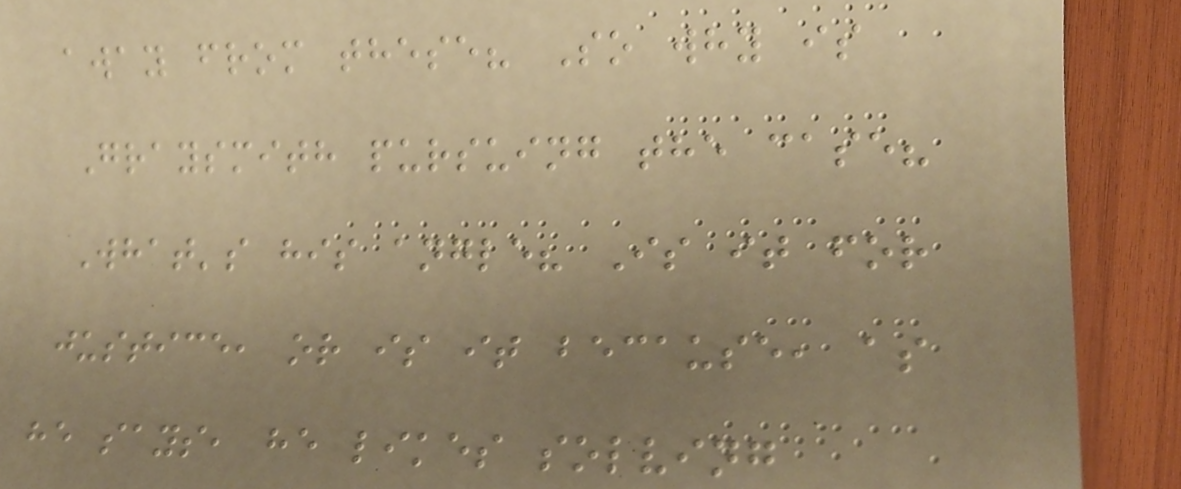away from these? So why is
Graysmith pursuing the case?
What's his angle? Is it for
justice, or is it because, as
he says, he likes solving
